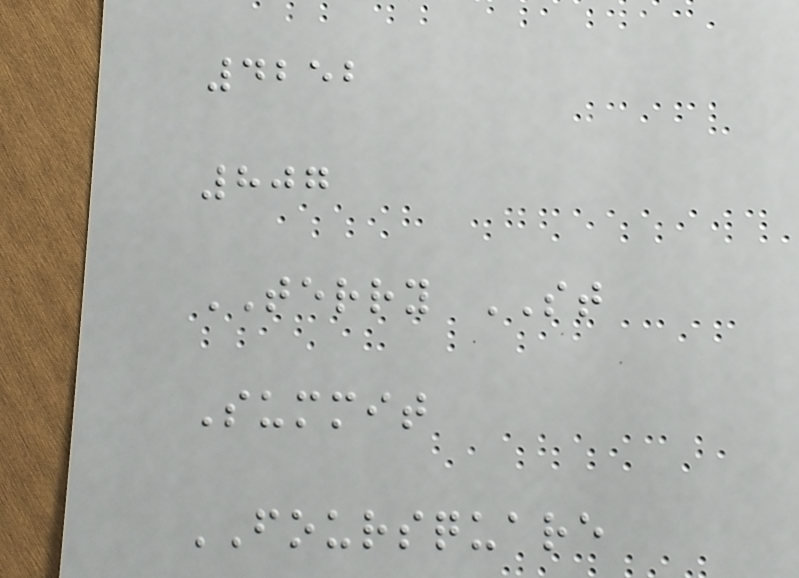4252
807
TERRY ST
Summit
FOURSQUARE
